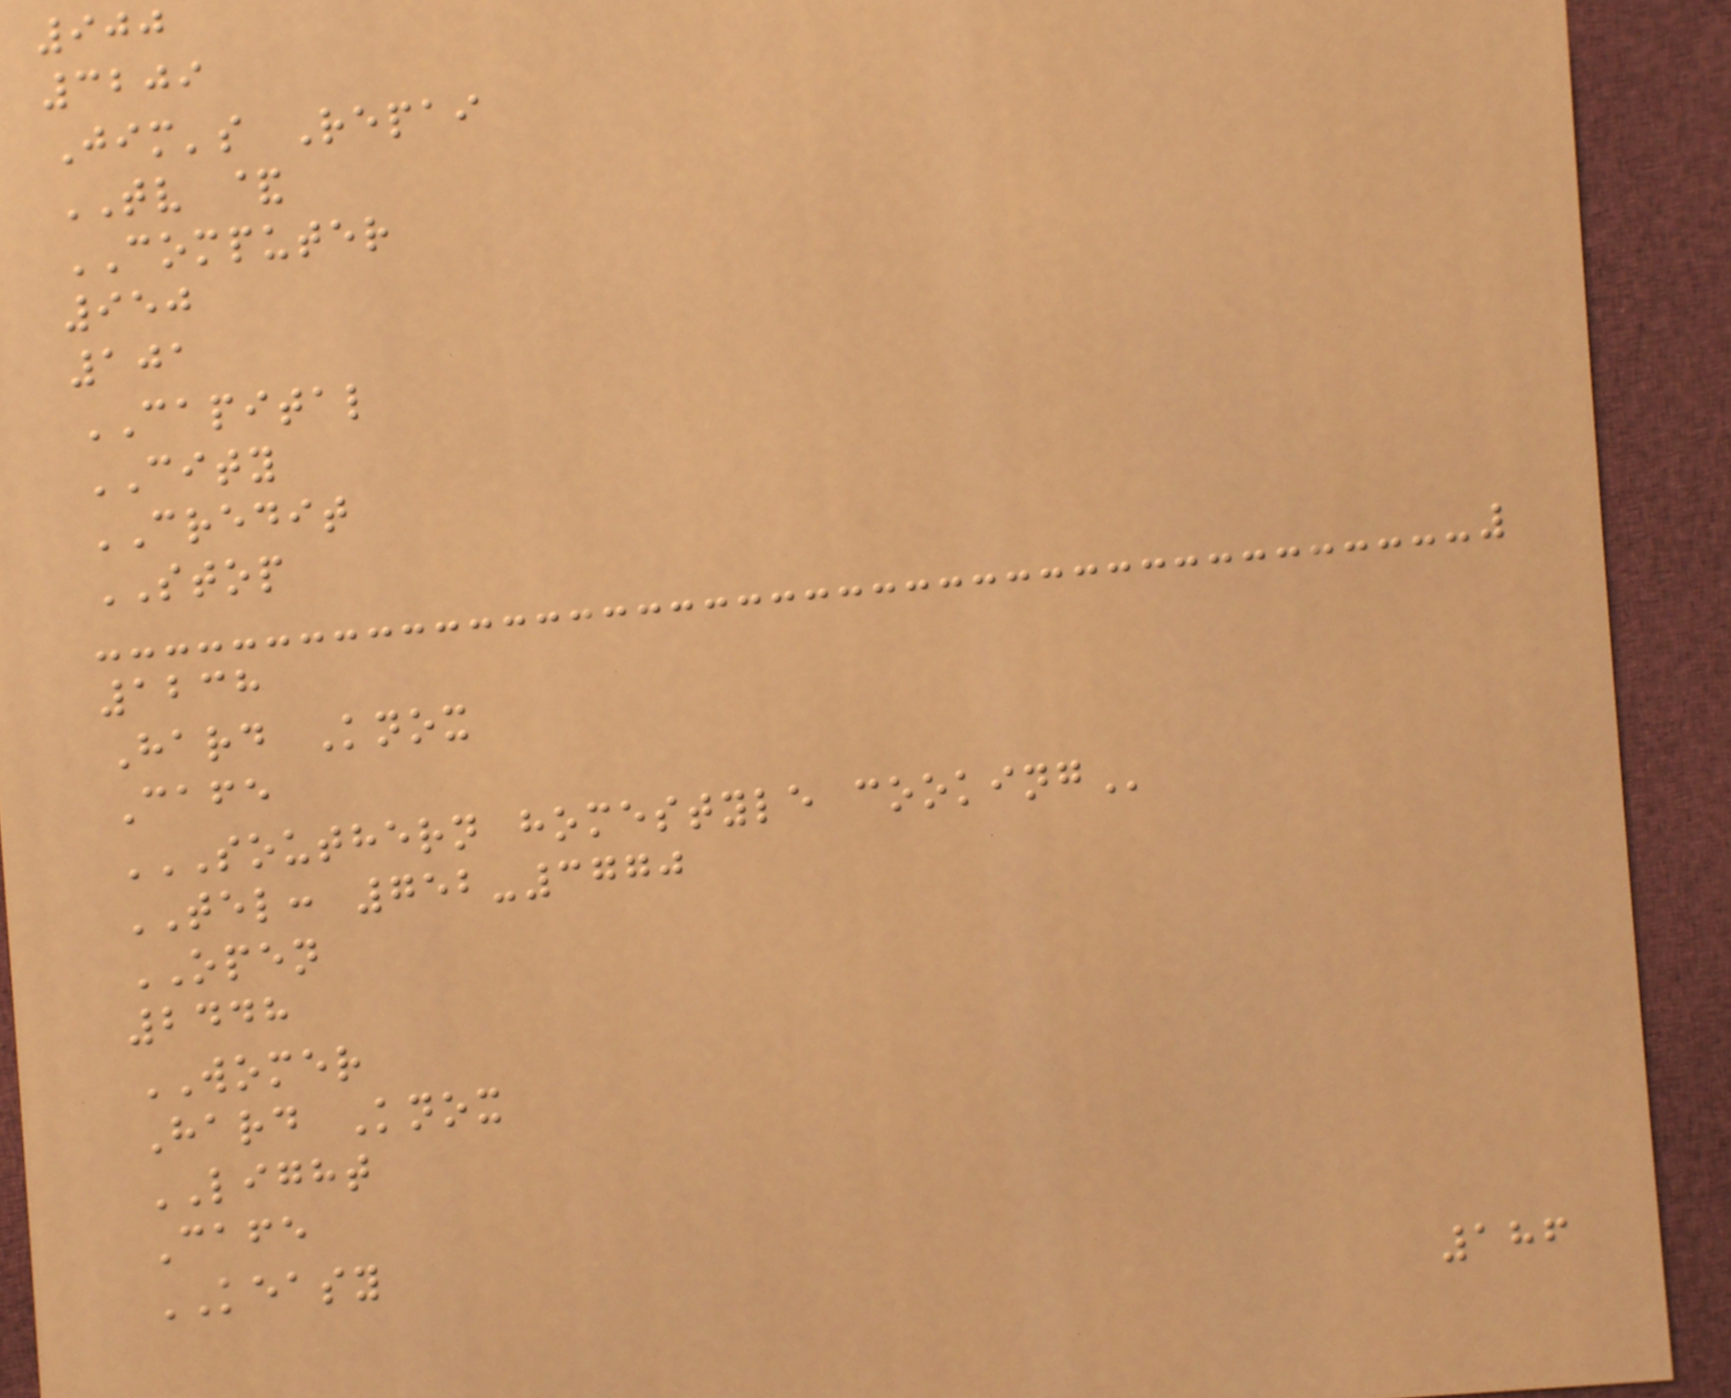900
3209
Jim's Repai
TV &
COMPUTER
950
101
CAPITAL
CITY
CREDIT
STOP
1238
Hard Knox
Cafe
SOUTHERN HOMESTYLE COOKING
TEL: 752-3770
OPEN
2448
WOMER
Hard Knox
LIGHT
Cafe
KEASY
186
